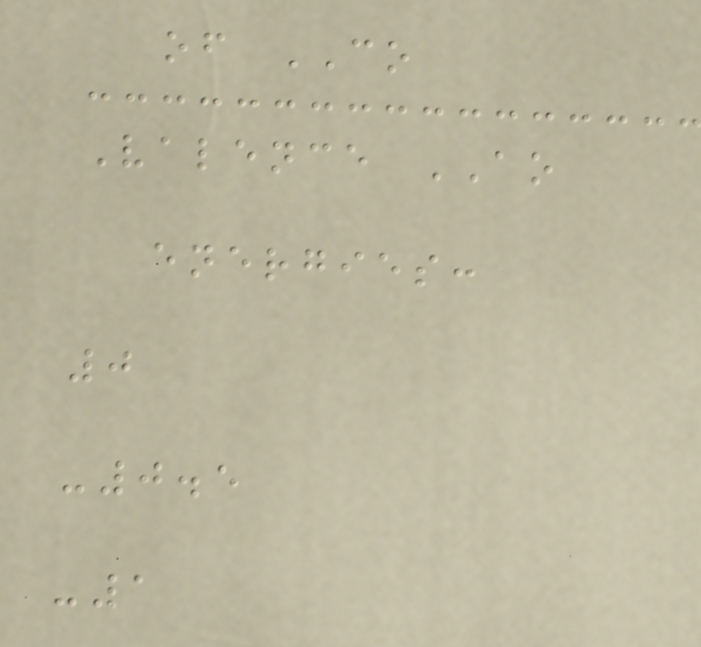of CO
Valence AO
energies:
0
-0.5
-1
